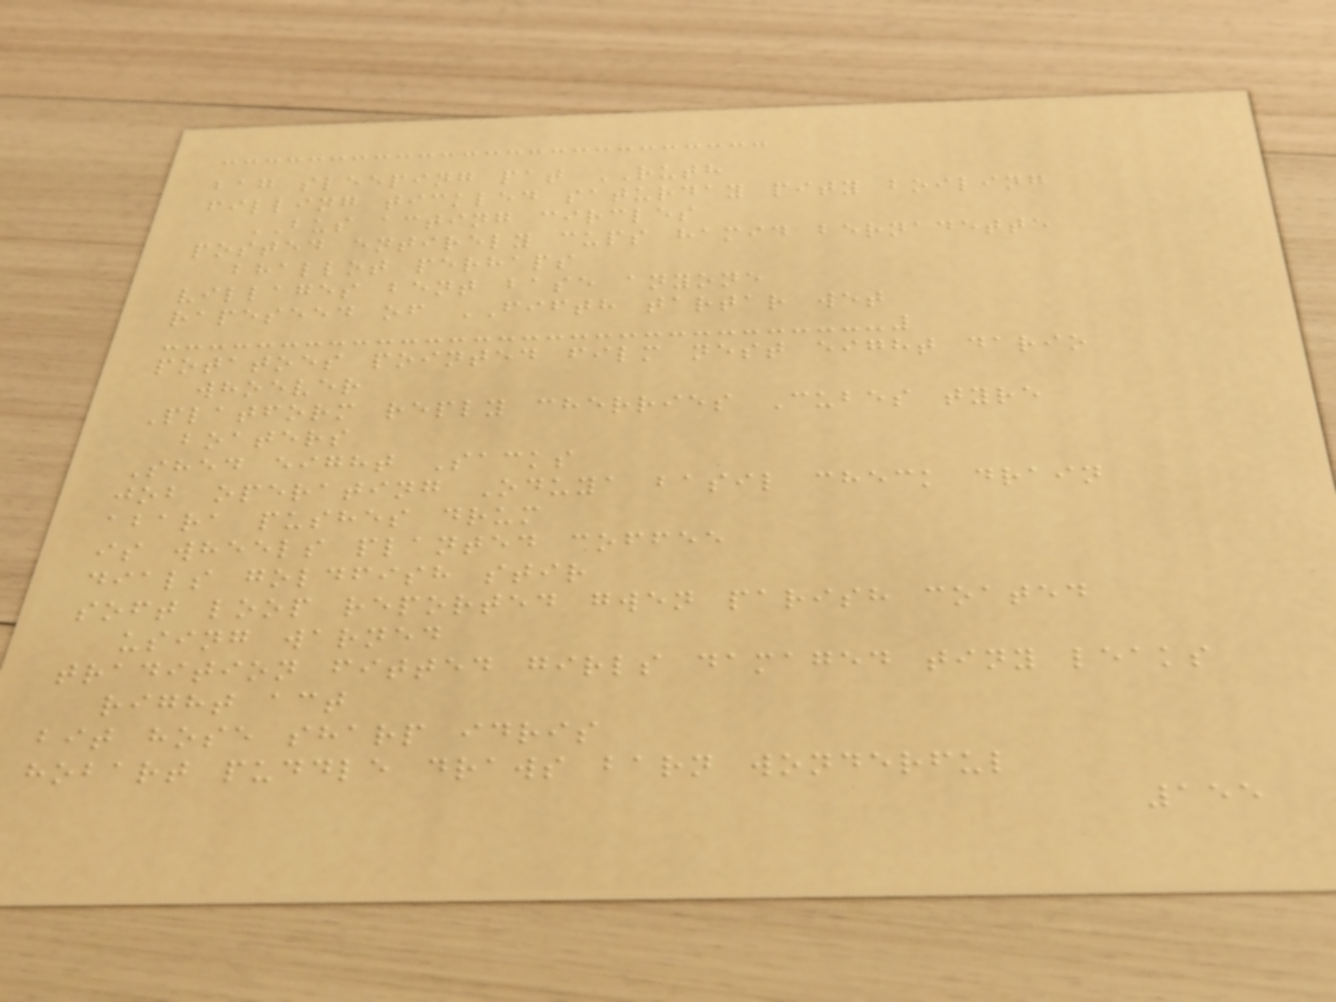bag sleeping pat RUTH
filling tickled saturday pity boiling
BUS acting circles
posted entirely cups hamid bernadette
bhallot perhaps
villages bent base anyone
rapeseed of FIFTH tartar wet
potatoes pointed film nest eight dario
whoever
Platform reply cherries Cubes tyre
boaters
Shed eight Sacks
job operating Oduya basil check drain
abara pushes drum
is wheels planted coffee
dials goldfish stir
soft loop reported gwen parish coated
using warned
tradition fitted girls damaged tiny leaks
right act
bit hose sharp idris
hobart puddle draws barn wonderful
155
